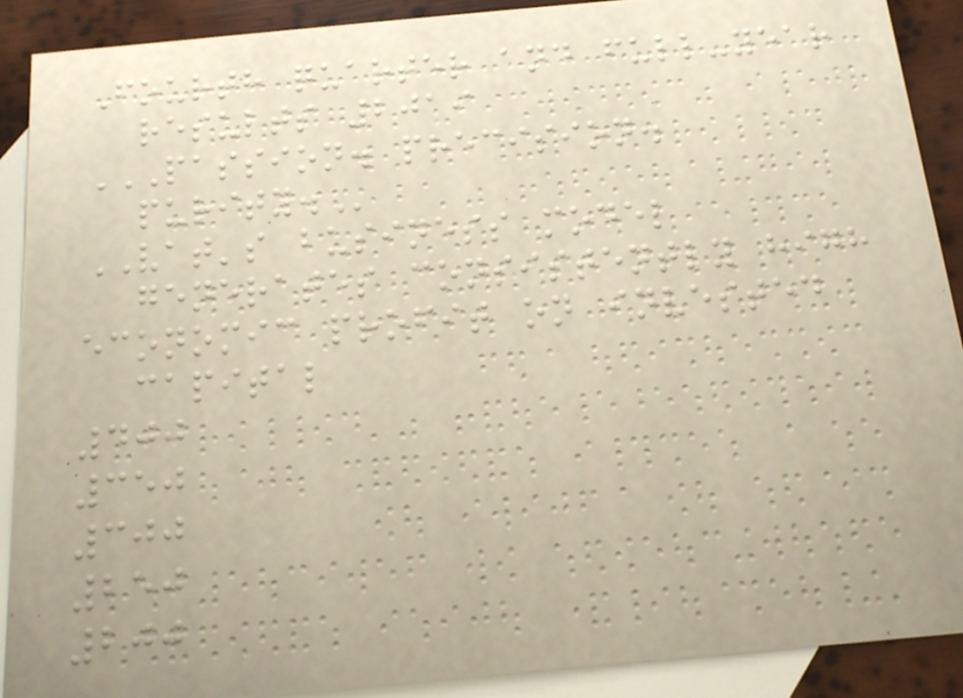Fourth quarter and full-year
results 2019
PASSION. PRECISION.
PURITY.
VAT's business model
generates consistently high
economic profit on invested
capital
400
350
300
250
200
